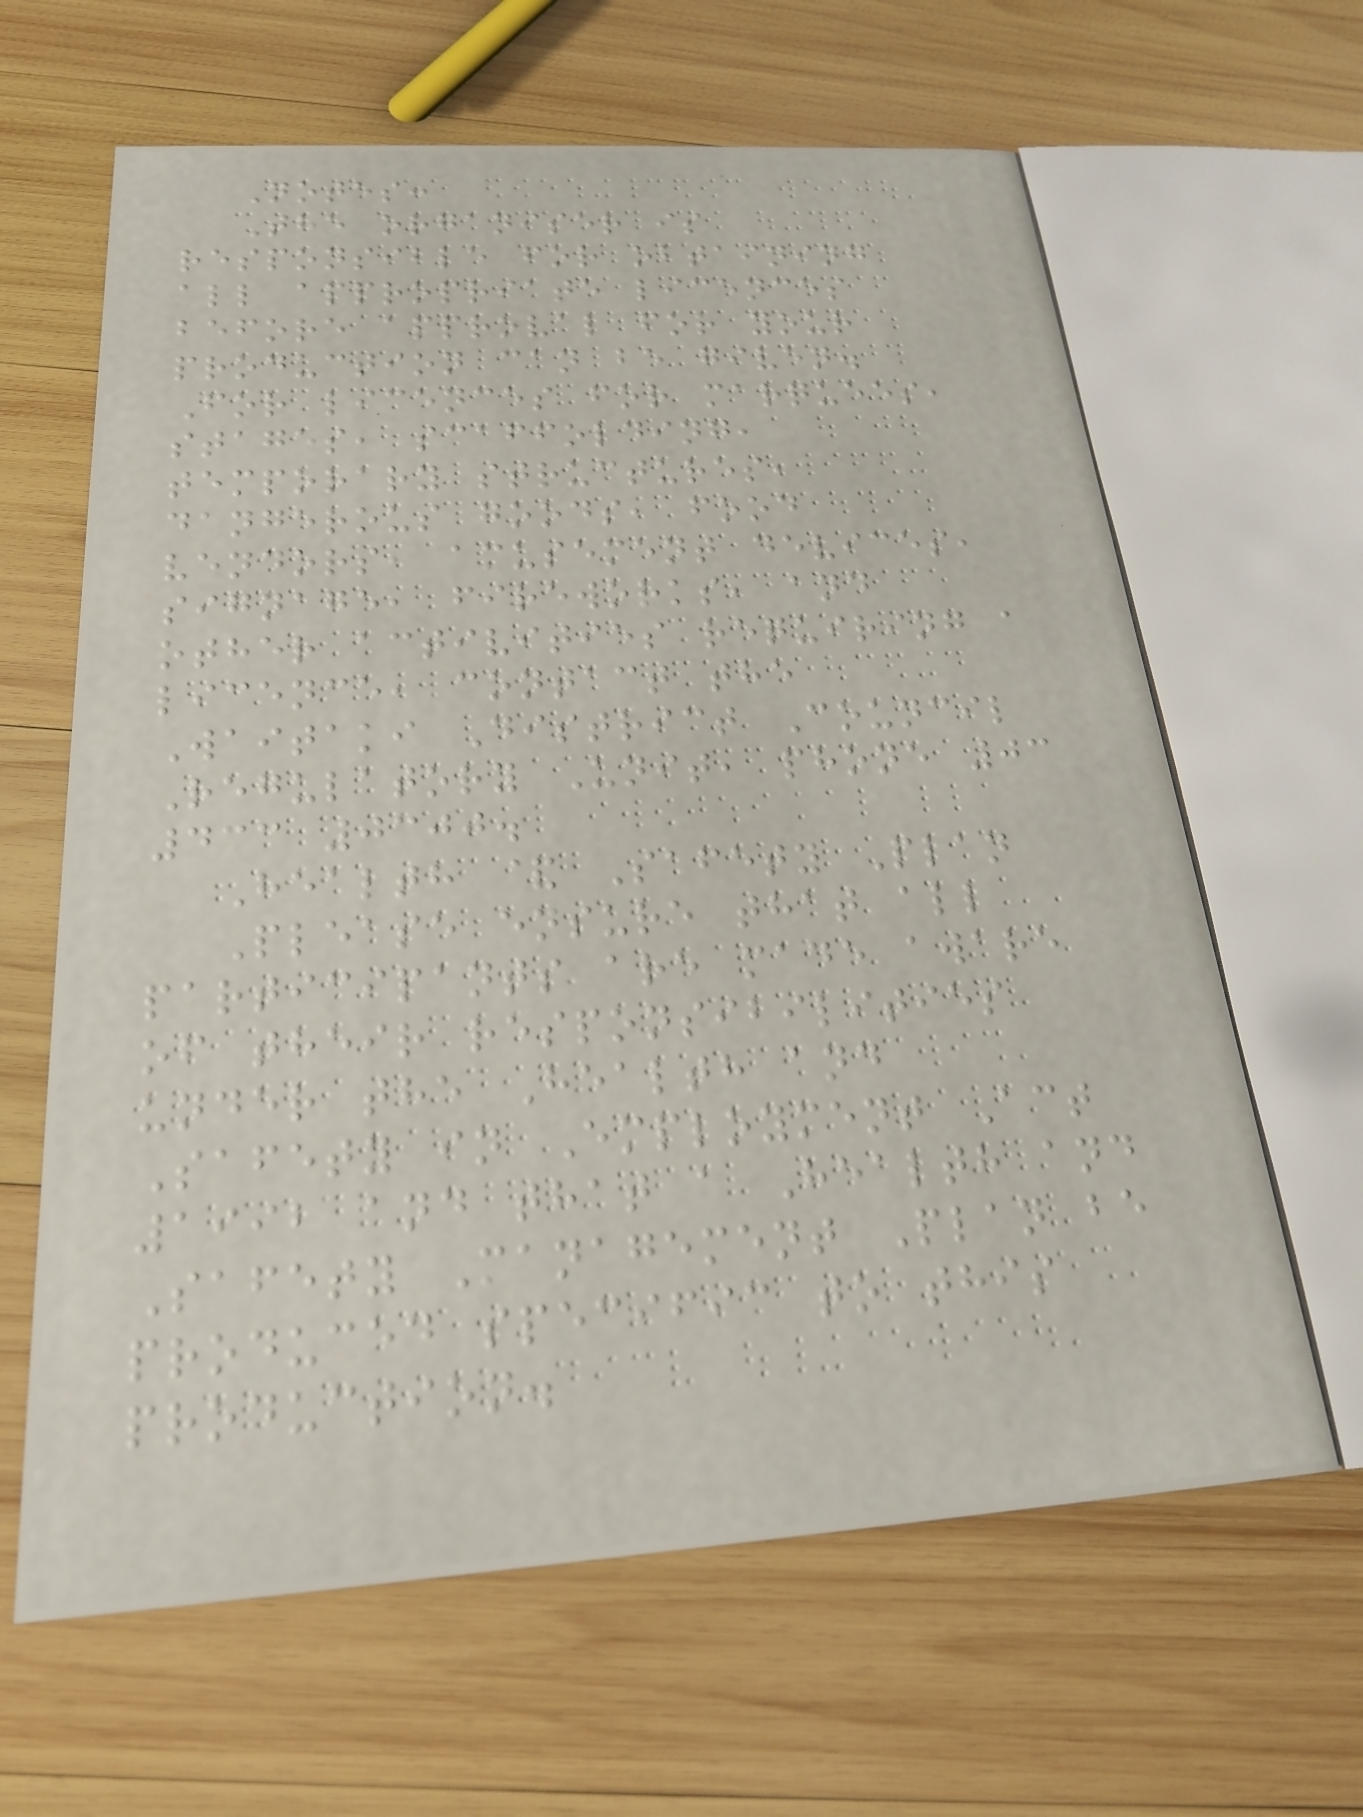Notes:
The organiser is
responsible for obtaining
all appropriate licences
before approval for your
production can be given.
For licences for marquees,
stages, scaffolding,
temporary structures,
dangerous goods, food
vendors, amusement devices,
signage, fireworks, and
other activities requiring a
licence, contact the
Waitaki District Council
Regulatory Unit, phone 03
433 0300.
Health & Safety Plan
Please ensure that all
participants are made aware
of their responsibilities
under the Health and
Safety in Employment Act
1992 and that a Health and
Safety Management Plan be
produced specific to this
production.
